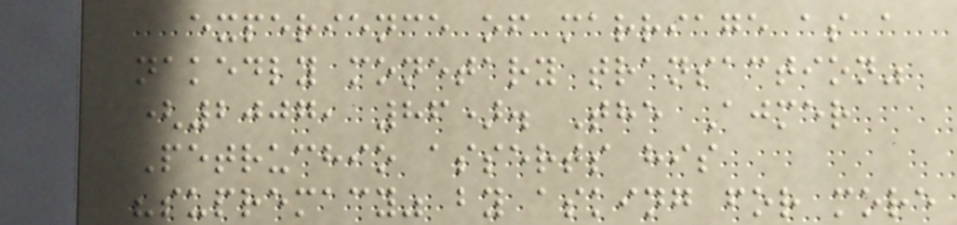experience of marriage as a
nakedly monetary transaction"
(2007, 86). The Ajmer
Petruchio asserts his
"supremacy" by asking for more
